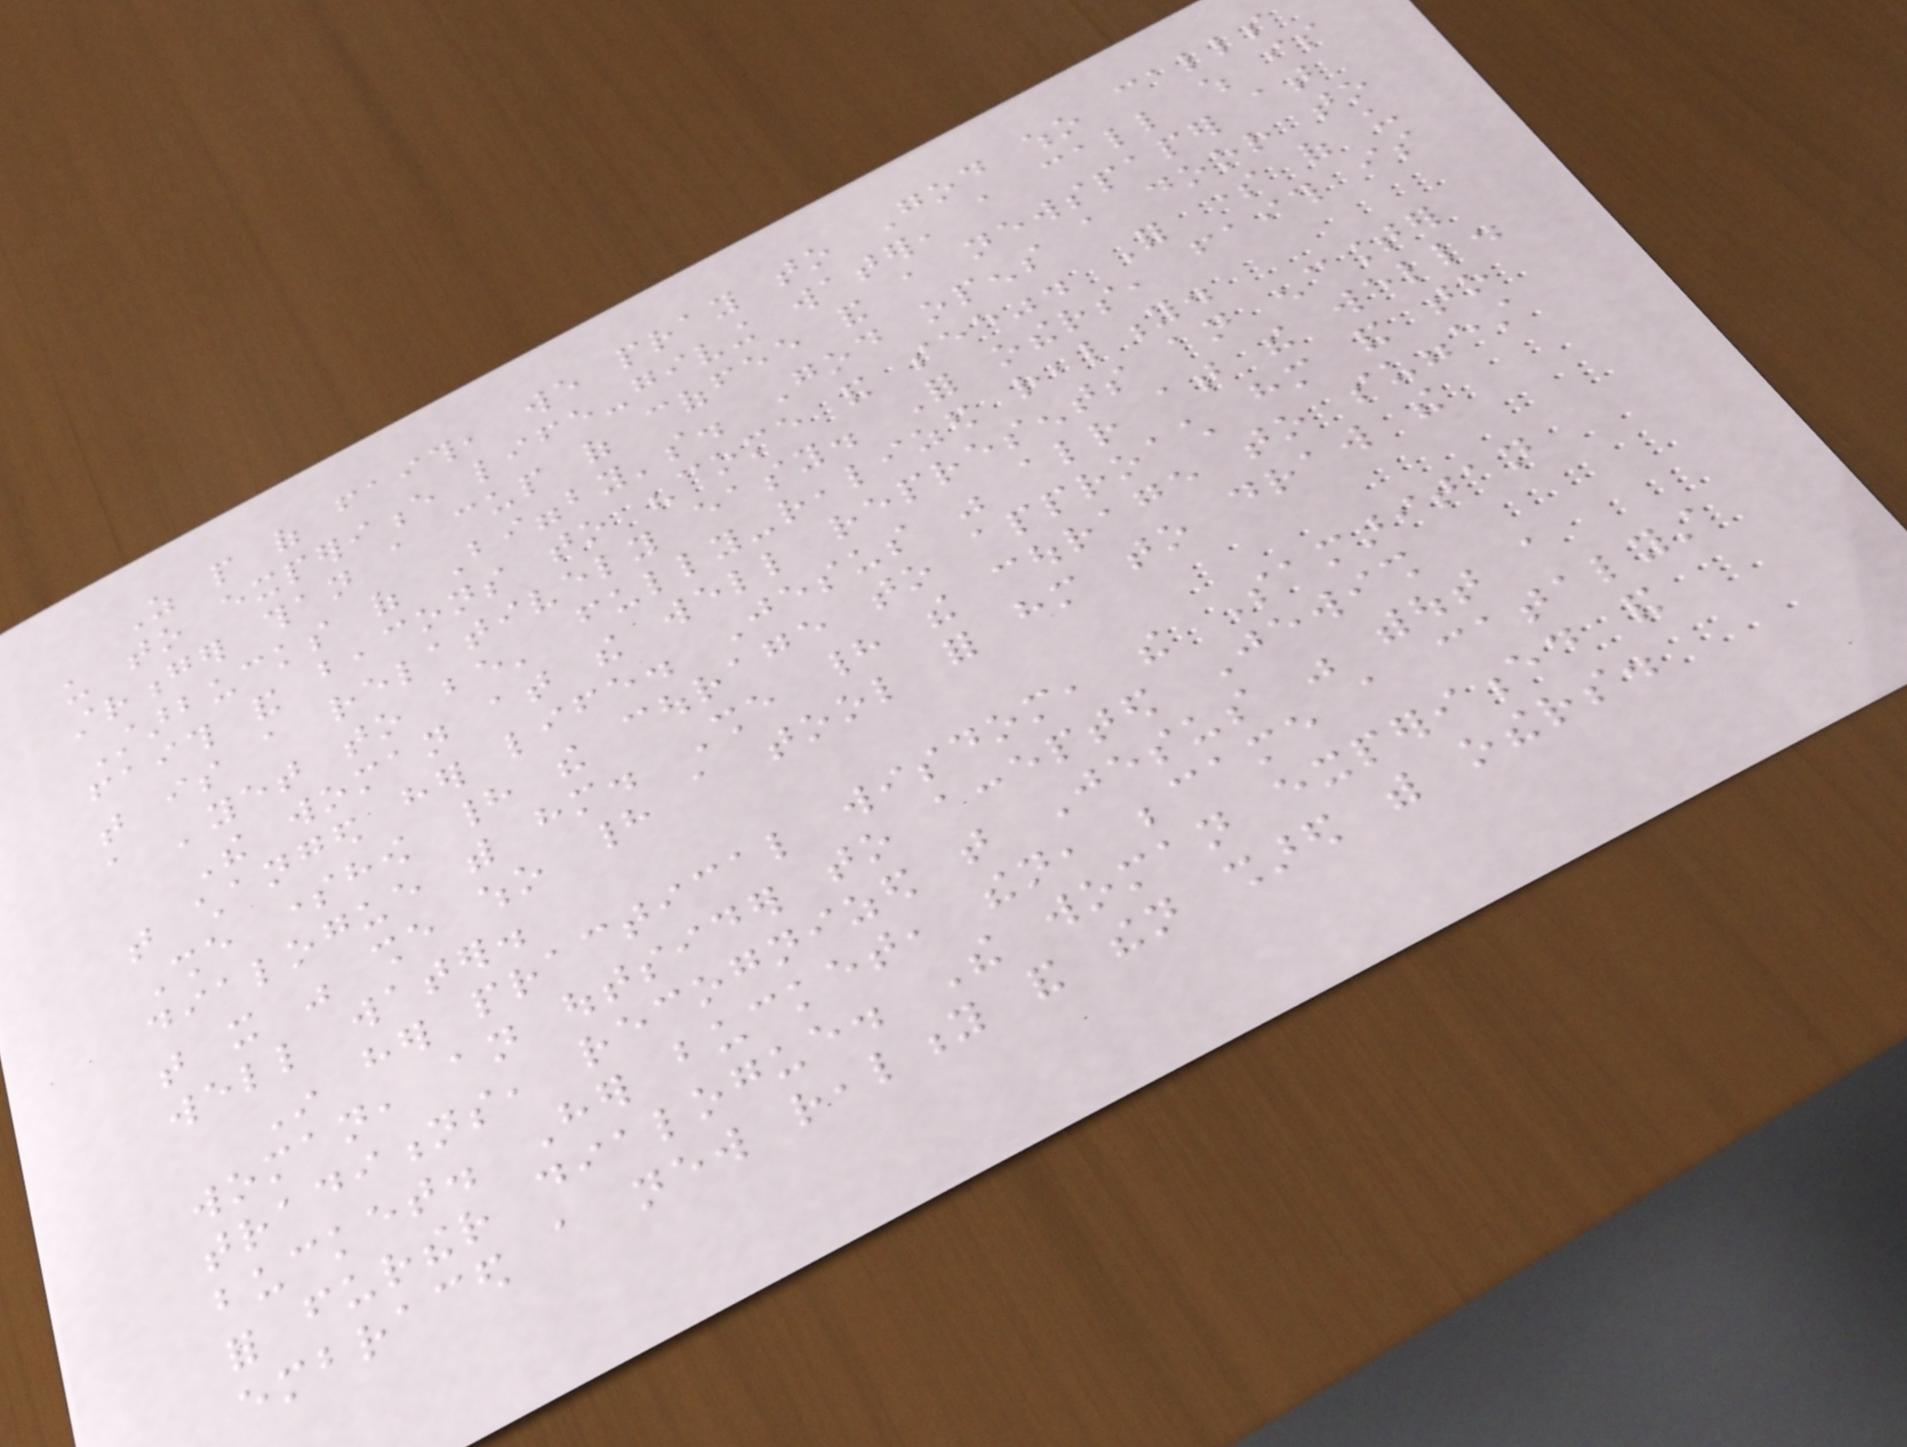As people of faith, we pray to God who calls
us to experience life-giving water, a call which is
stronger than a cup of coffee and a newspaper at
Starbucks of Biggby's. God opens a door to
faith and beacons to "come and see". For some of us
that is a relatively easy. For others, faith is
a 'yet to be' fully-realized reality.
The woman at the well represents an encounter
that changed her life. Jesus was already at the well.
She somehow had the courage to approach him and to
dialogue with him. She had the courage to suggest
that it was she who had a tool for him to draw the
well water.
In her practical wisdom, the Samaritan
woman, an outsider to accepted Jewish
traditions, recognized that Jesus was without a
bucket. Her bucket, then, became a catalyst
for further dialogue. The woman experienced and
embraced a new reality and then shared with others.
